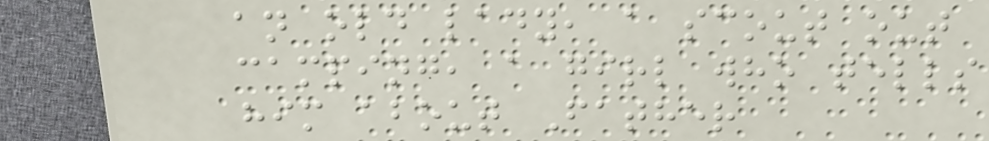an old lady, a scout out
camping, a girl who tells
him about Father
